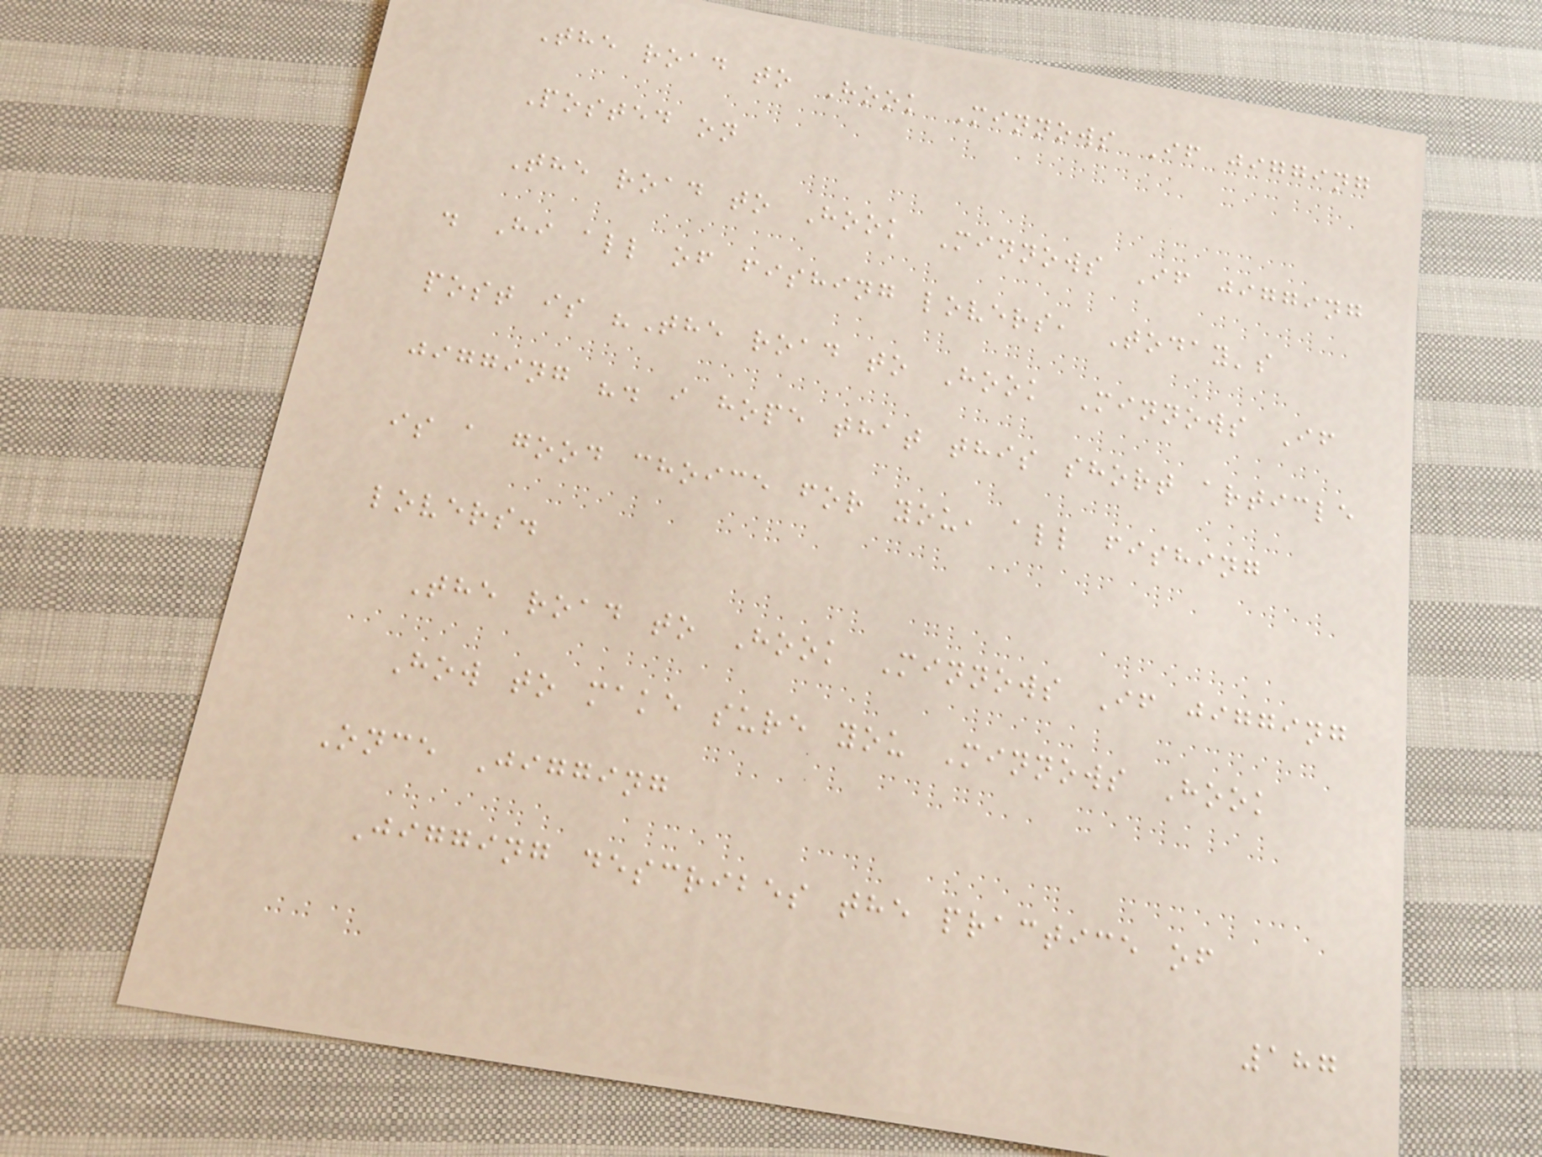The road to Hook Minnows If jigging
Posted on
The road to Hook Minnows If jigging
. Hi all of fishing lovers, Today's
post is "The road to Hook Minnows If
jigging ". i hope that this short article
is a good choice for you, all fishing
lovers.
The road to Hook Minnows If jigging
How to make sure you Minnows Hook
Once Jigging
Jigging describes the practice of
187
